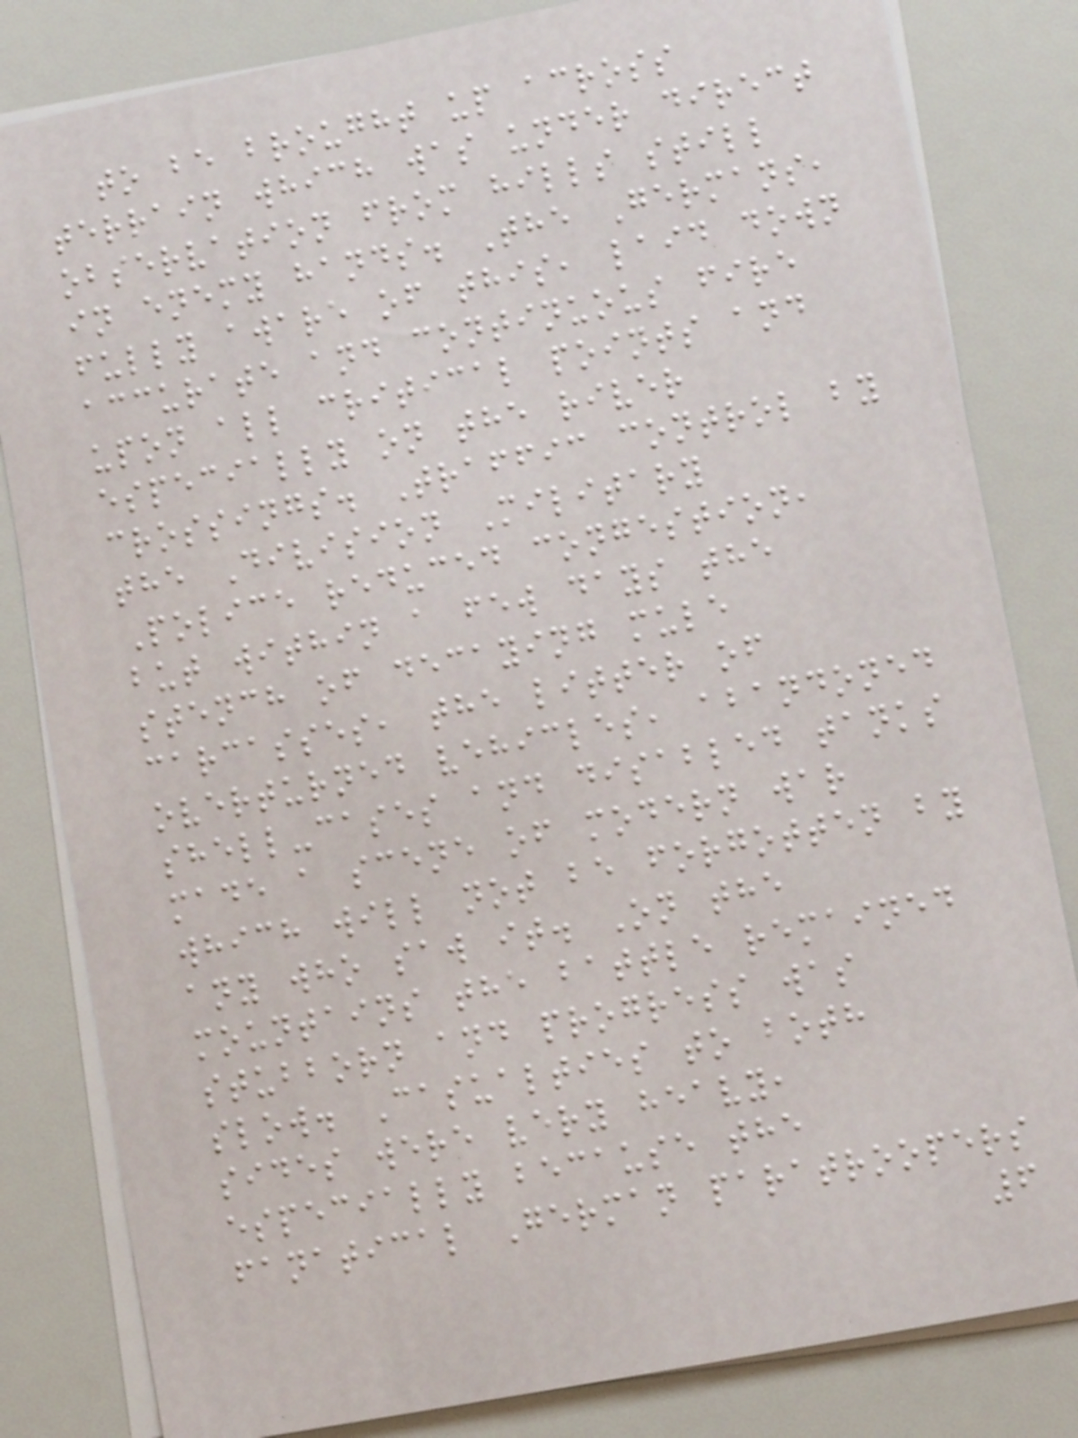to be brought up across
terrain which was under direct
observation from hills still
in enemy hands. The Germans,
fully aware of this, laid down
accurate and continuous fire
upon all critical points and
especially on the river
crossings. Traffic control by
the Division Military
Police reduced congestion,
but within a few days the
stench of decaying mule
carcasses, the litter of
overturned vehicles, abandoned
shell-cases and disabled tanks
made a scene of modern war
which will not be forgotten by
any who saw it. On the
mountains the battle remained
stubborn and progress was
slow. Casualties to both
sides were very heavy,
especially because the
fanatical German paratroopers
6
